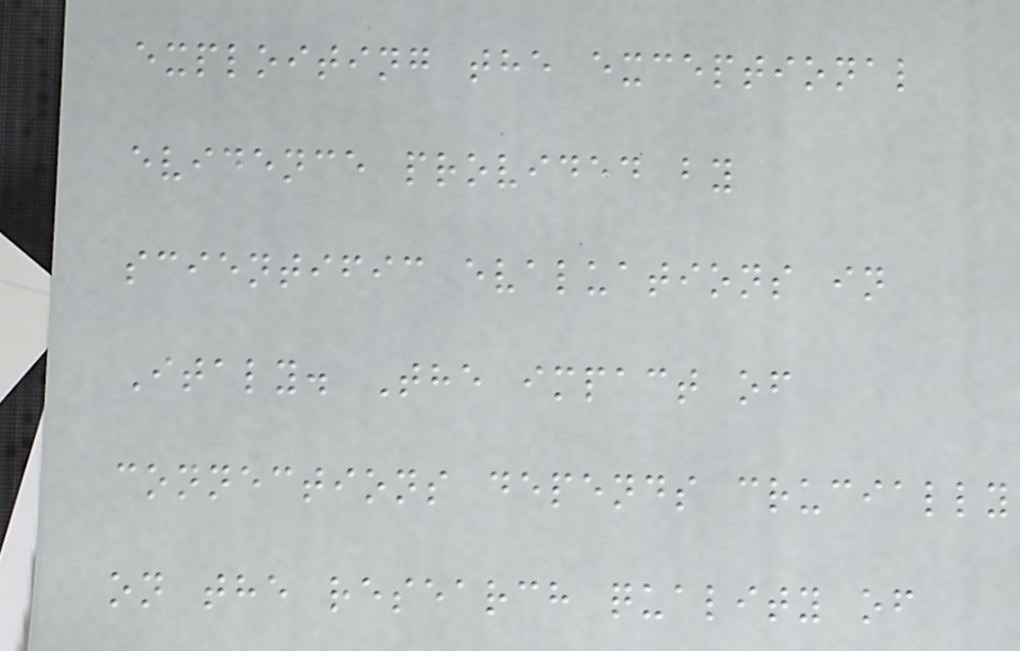exploiting the exceptional
evidence provided by
scientific evaluations in
Italy. The impact of
connections depends crucially
on the research quality of
